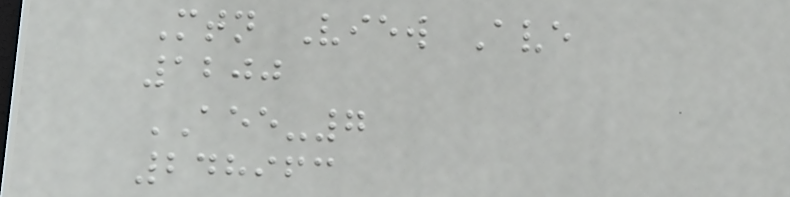Mtn View Ave
1200
AEE-7
248963
